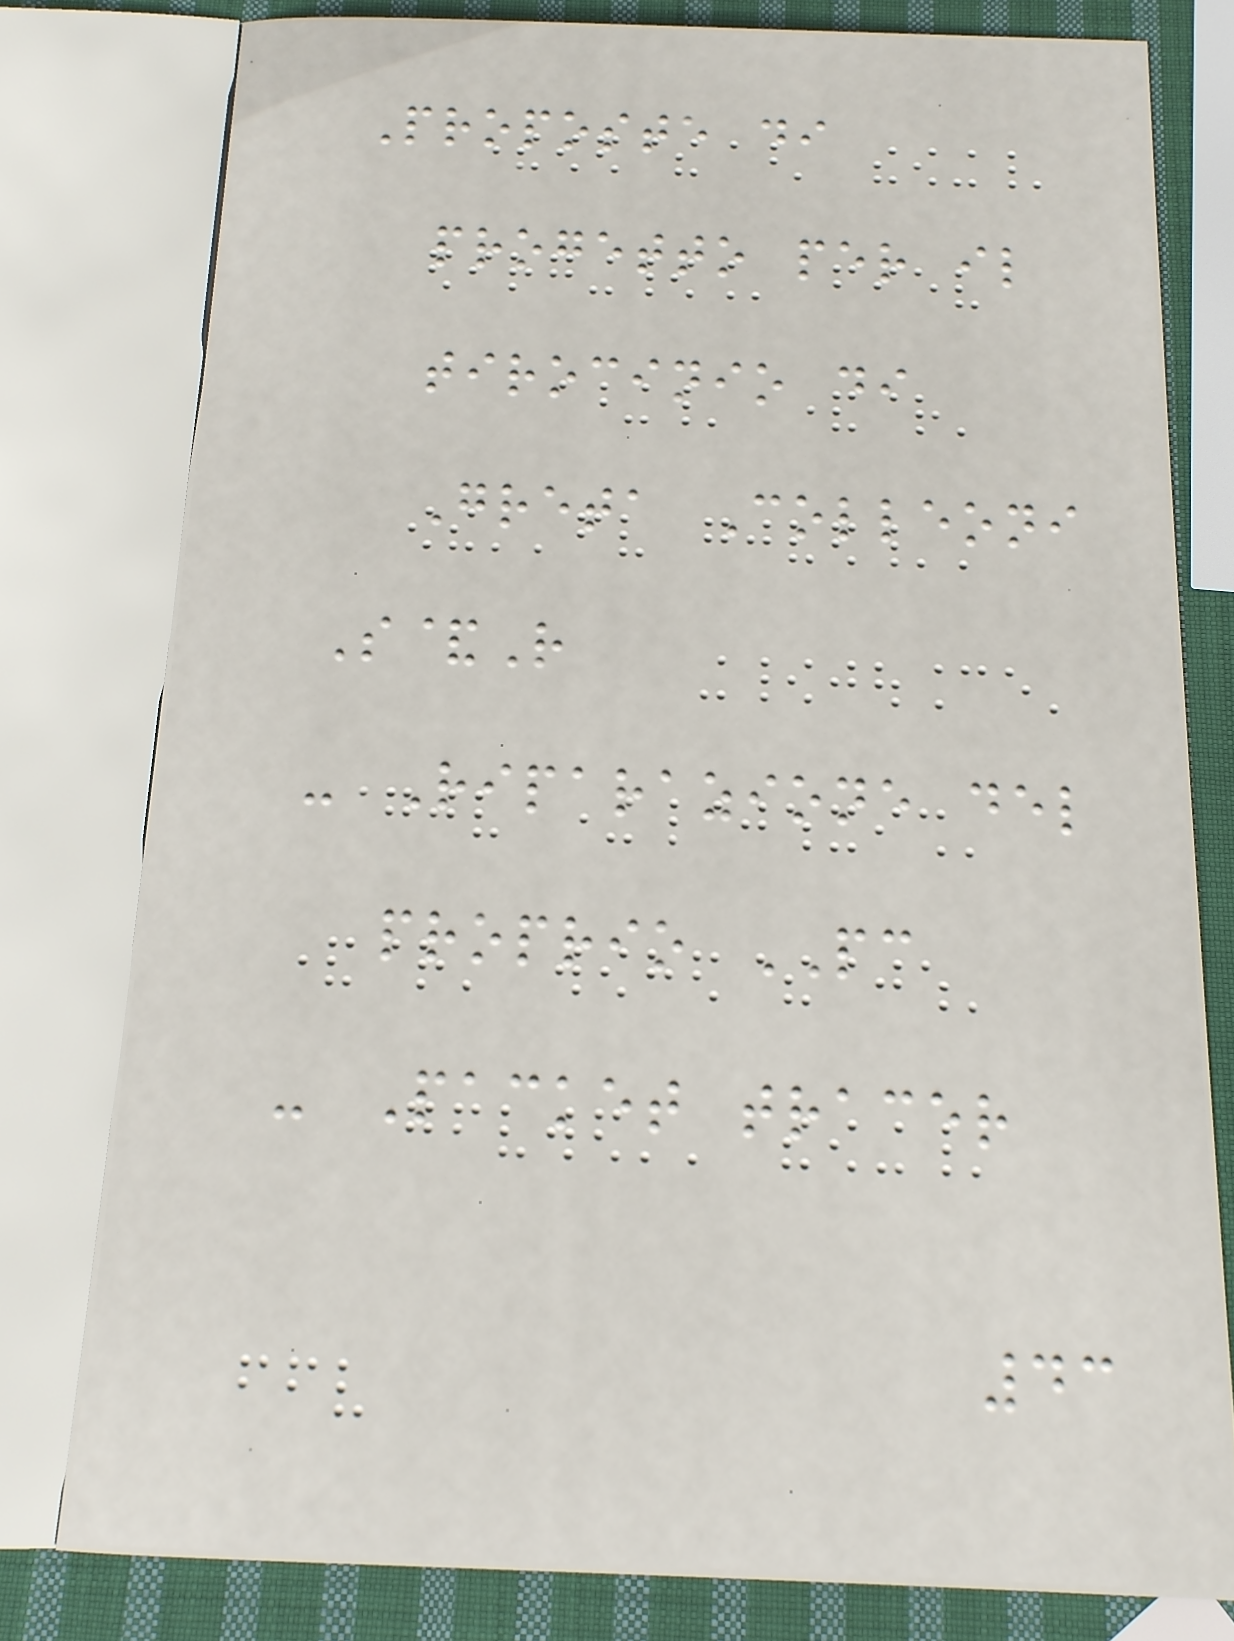Proposte di
progetto per il
tirocinio di
Greta Colleoni
S&R
- Riparazione del
proprio PC
- Packet tracer
43
